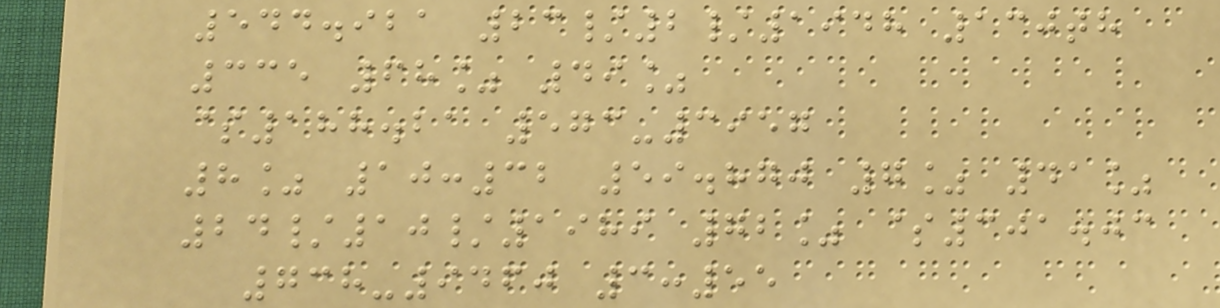544.921 23/2/1948 130th
335 68% 49%
$188.21 573-3957
8% 10:32 59.870 7% 41%
24/10/1989 72% $301.03
738-9460 3:55
